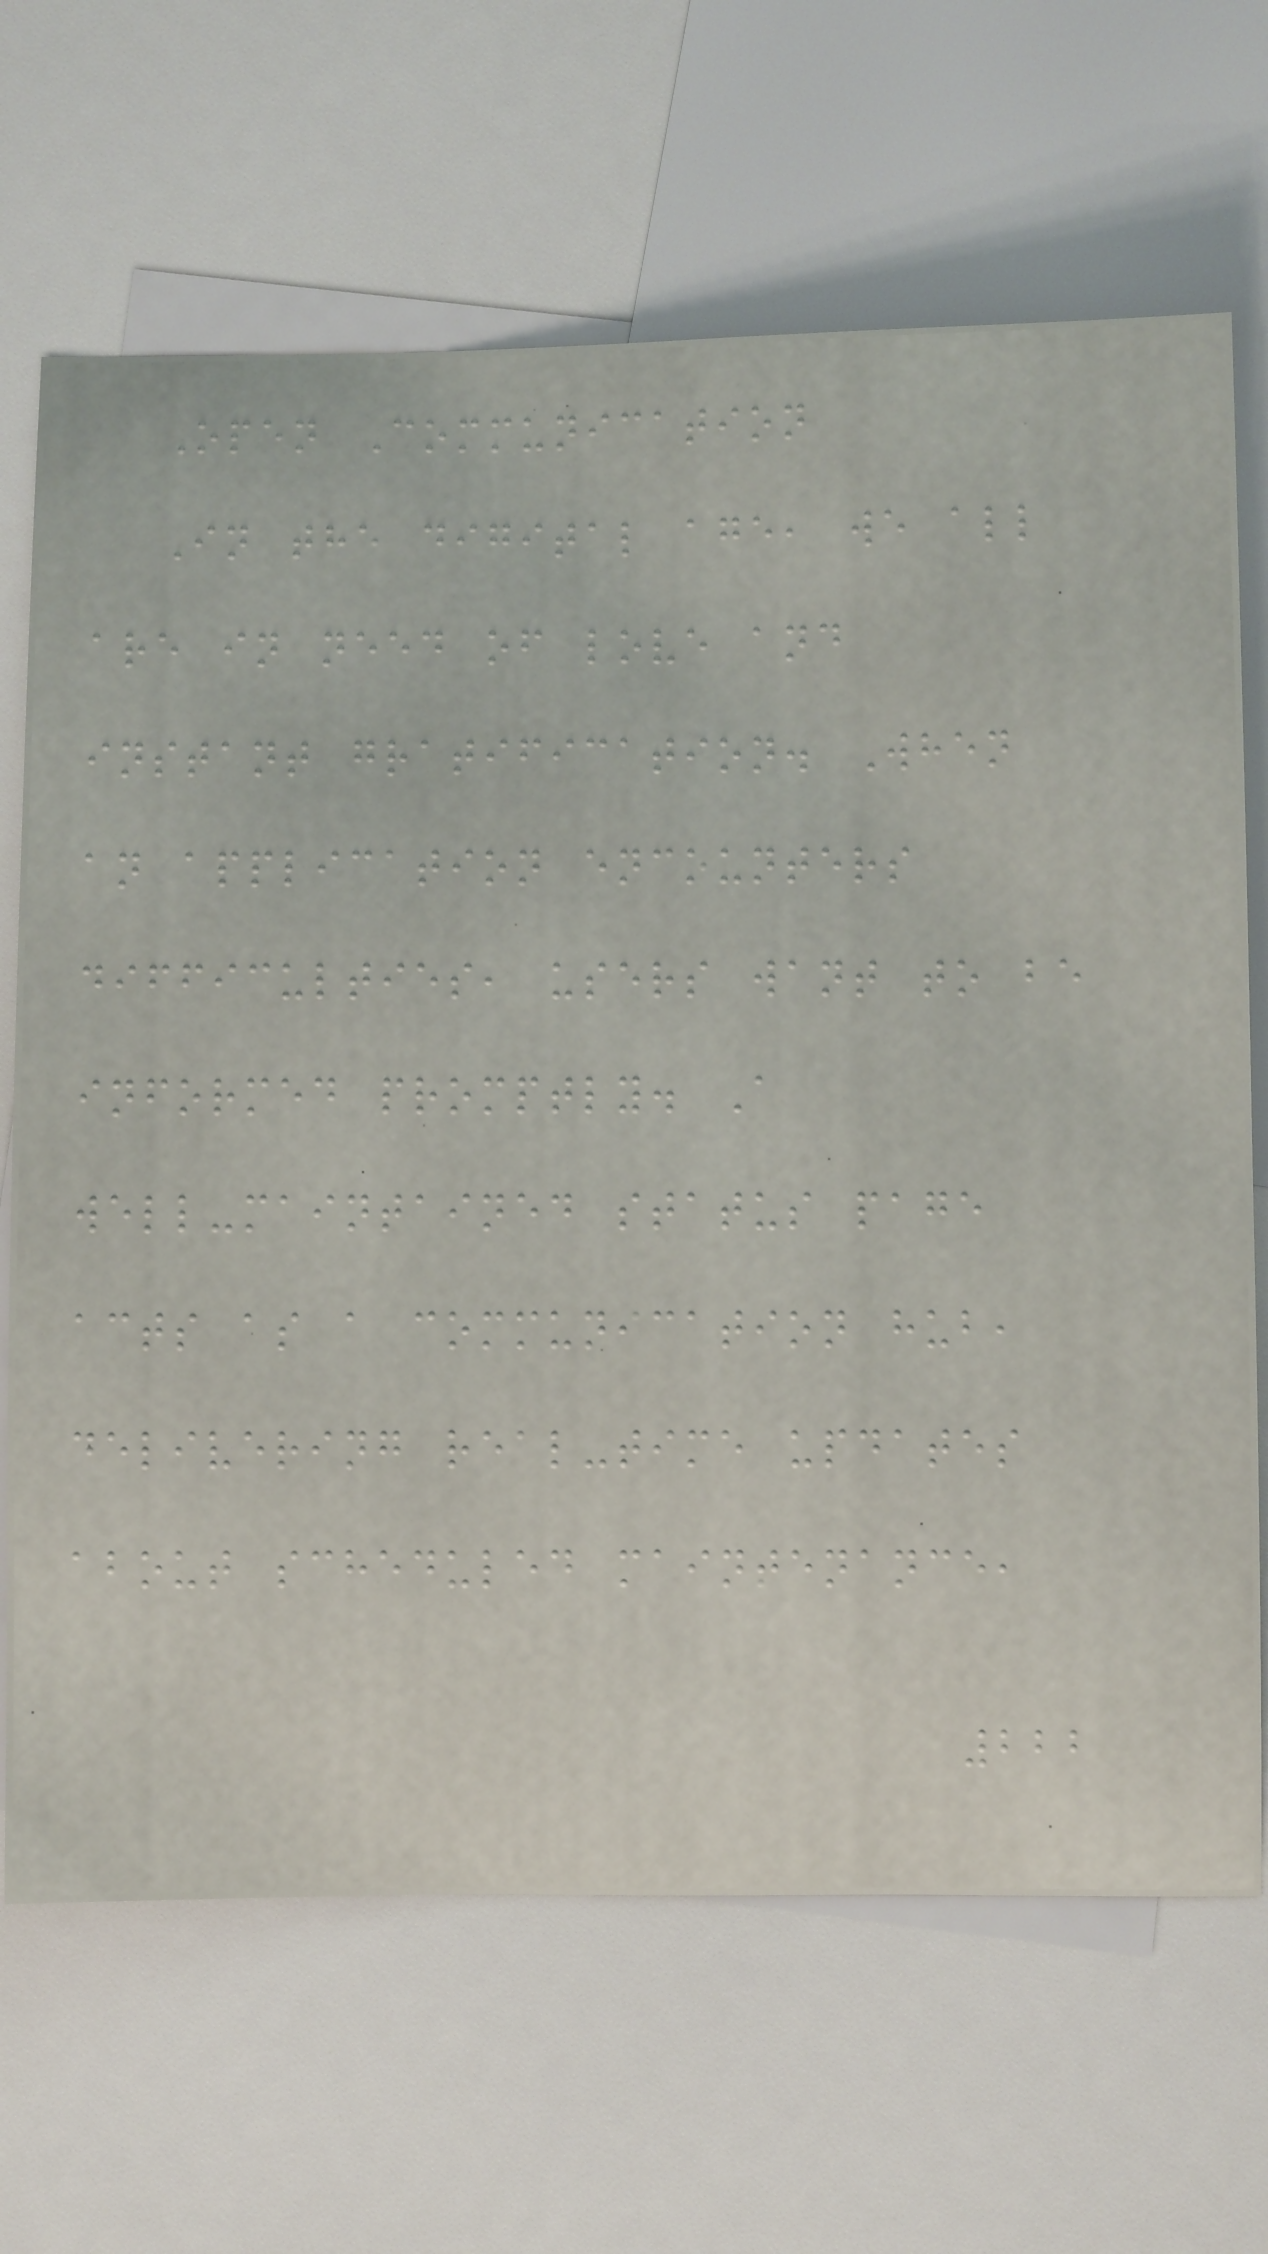Open Communication
In the digital age, we all
are in need of love and
instant gratification. When
an application encounters
difficulties, users want to be
informed promptly. A
well-maintained status page
acts as a communication hub,
delivering real-time updates
about scheduled maintenance,
222
